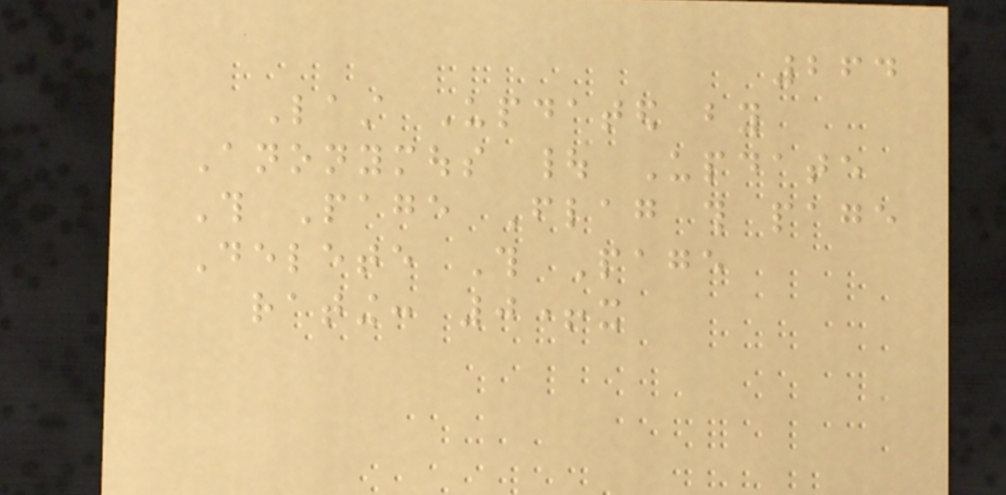264
Last Updated by
Anonymous | Update
This Page Flag this page
Delete This Page
rating: 0+x
